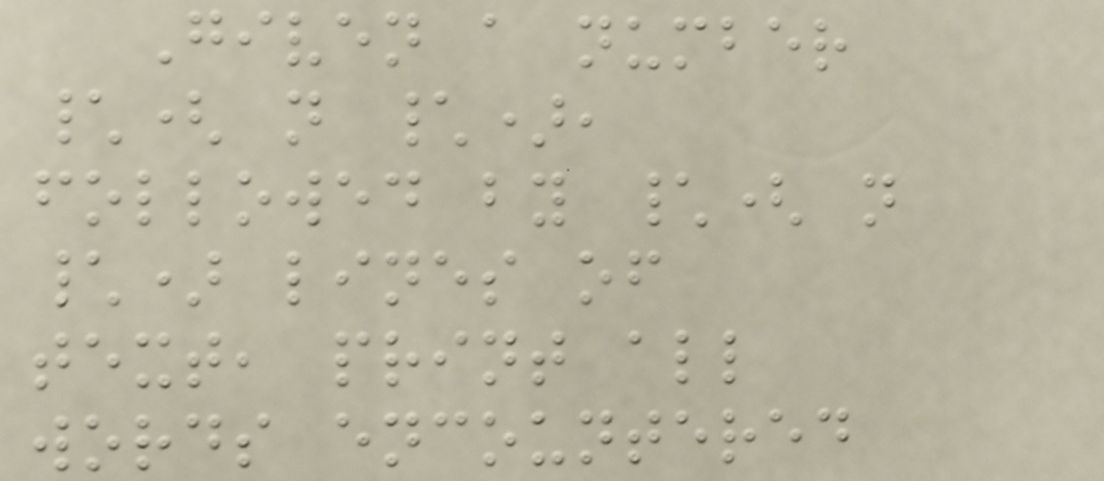Given a number
\( n \),
followed by \( n
\) lines of
text, print all
words encountered
